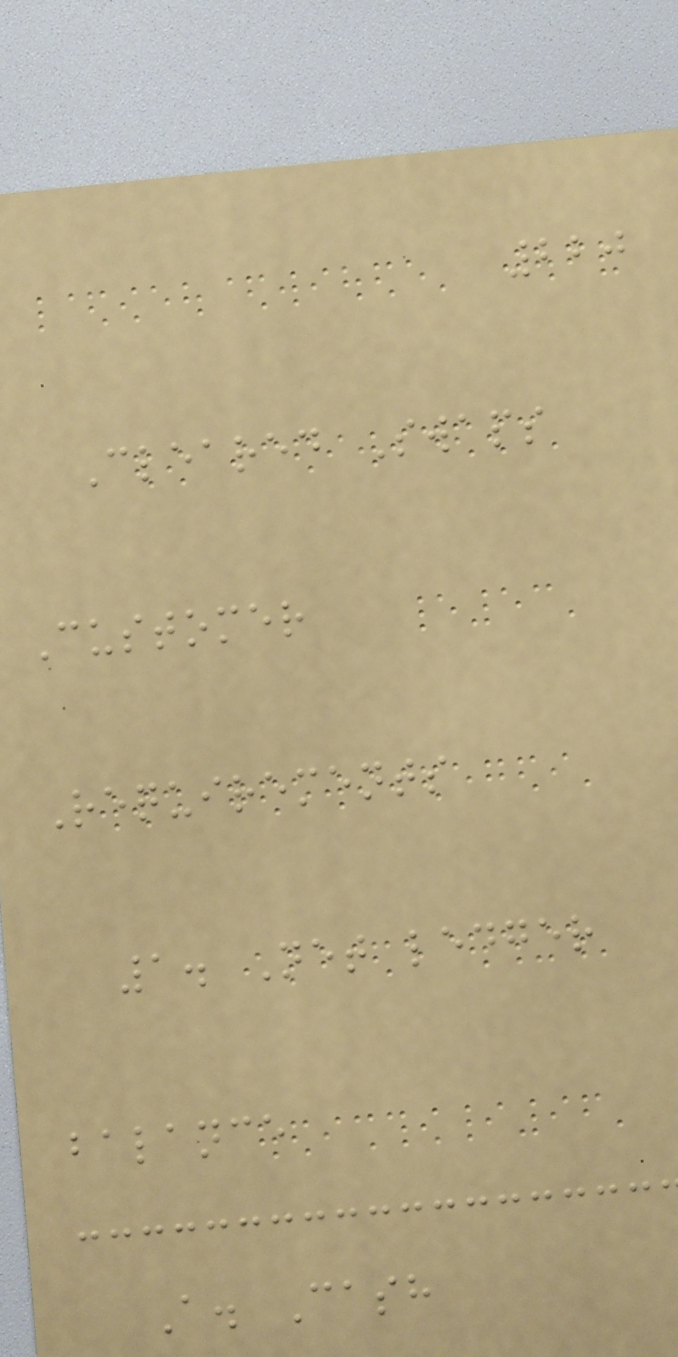220
Cleared Swaps
Customer
Requirements
1. Net ledger
balance
A. Cash
